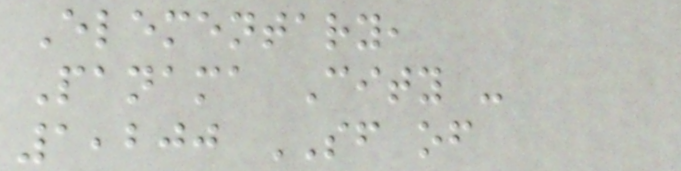Elementary,
Panama City -
1,200 SF of
